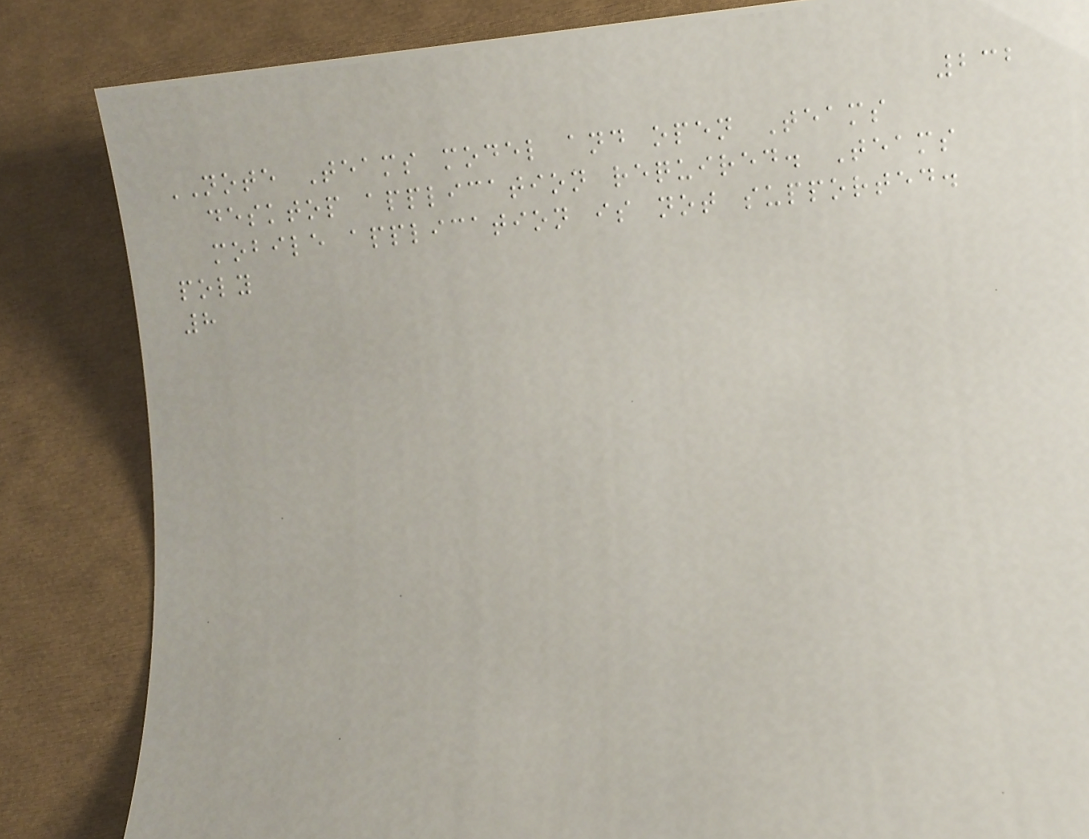232
NOTE Teams model and open Teams
desktop application required. Teams
mobile application is not supported.
poly
8
